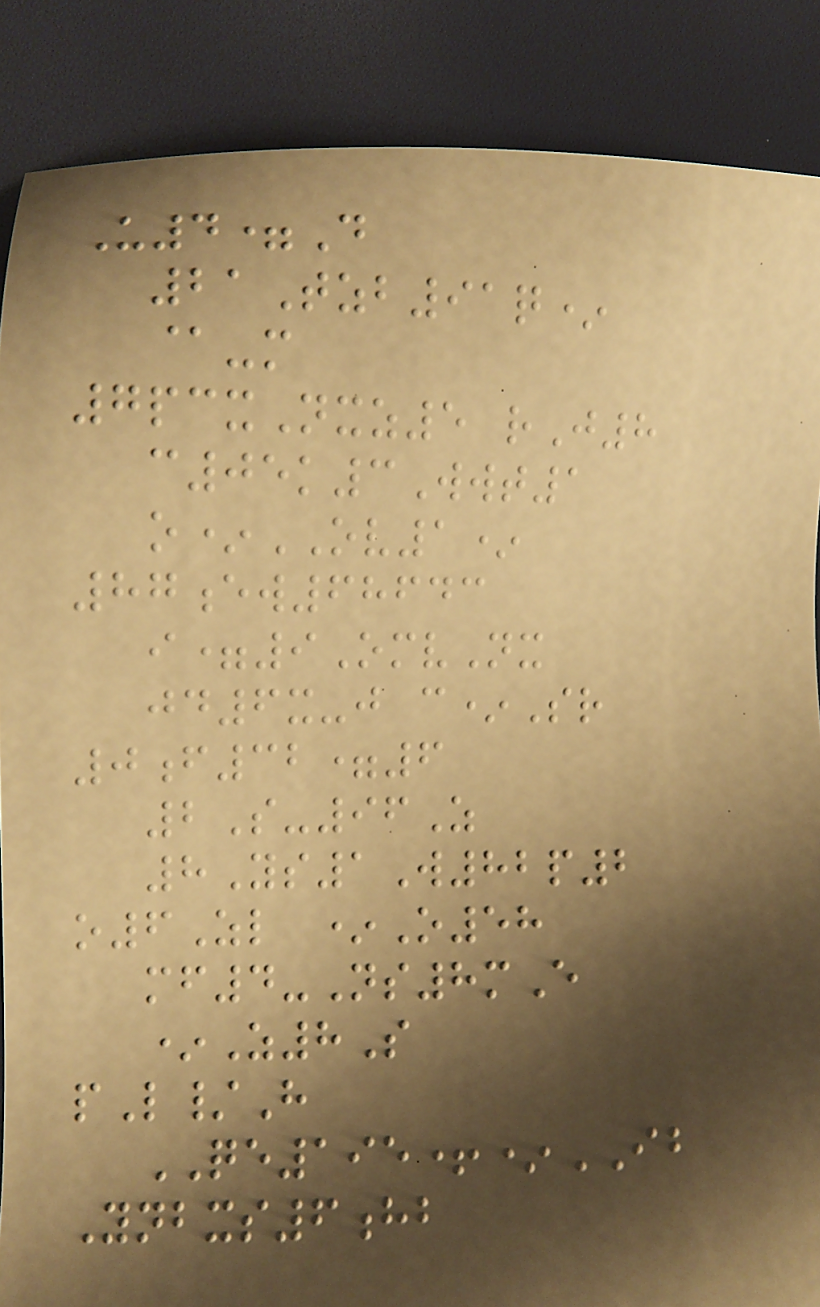U4=D
21Tzb91q*
@-m
7pcxNxz5 rJ8
c05k3Wwt1
o*OV1*
87ew68643
i=9OmvNx
jd6x-j c*Sr
0f32=6
2S-96Z
8Ys1W82p2
o6Zl *O58
mf4-Ns8mE
*Z8S
pL/H
QE195+*IB
Ynbxs6hb
